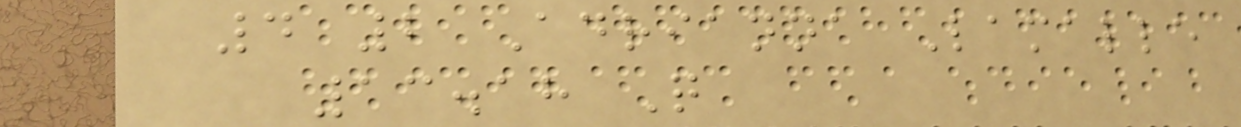4 2 Adrianna Lamalle
13.18 Q
